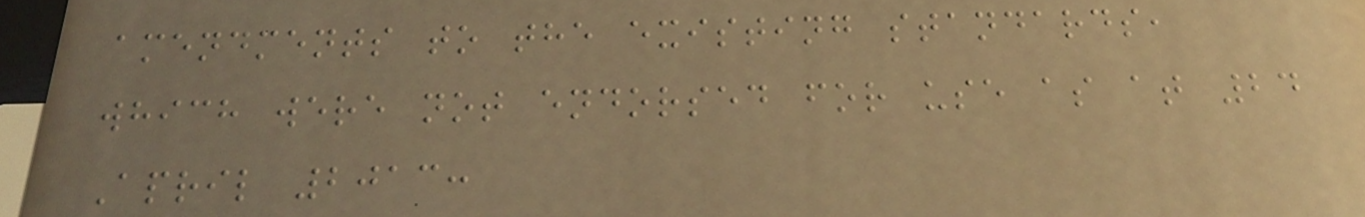amendments to the existing standards,
which were not endorsed for use as at 24
April 2013:
